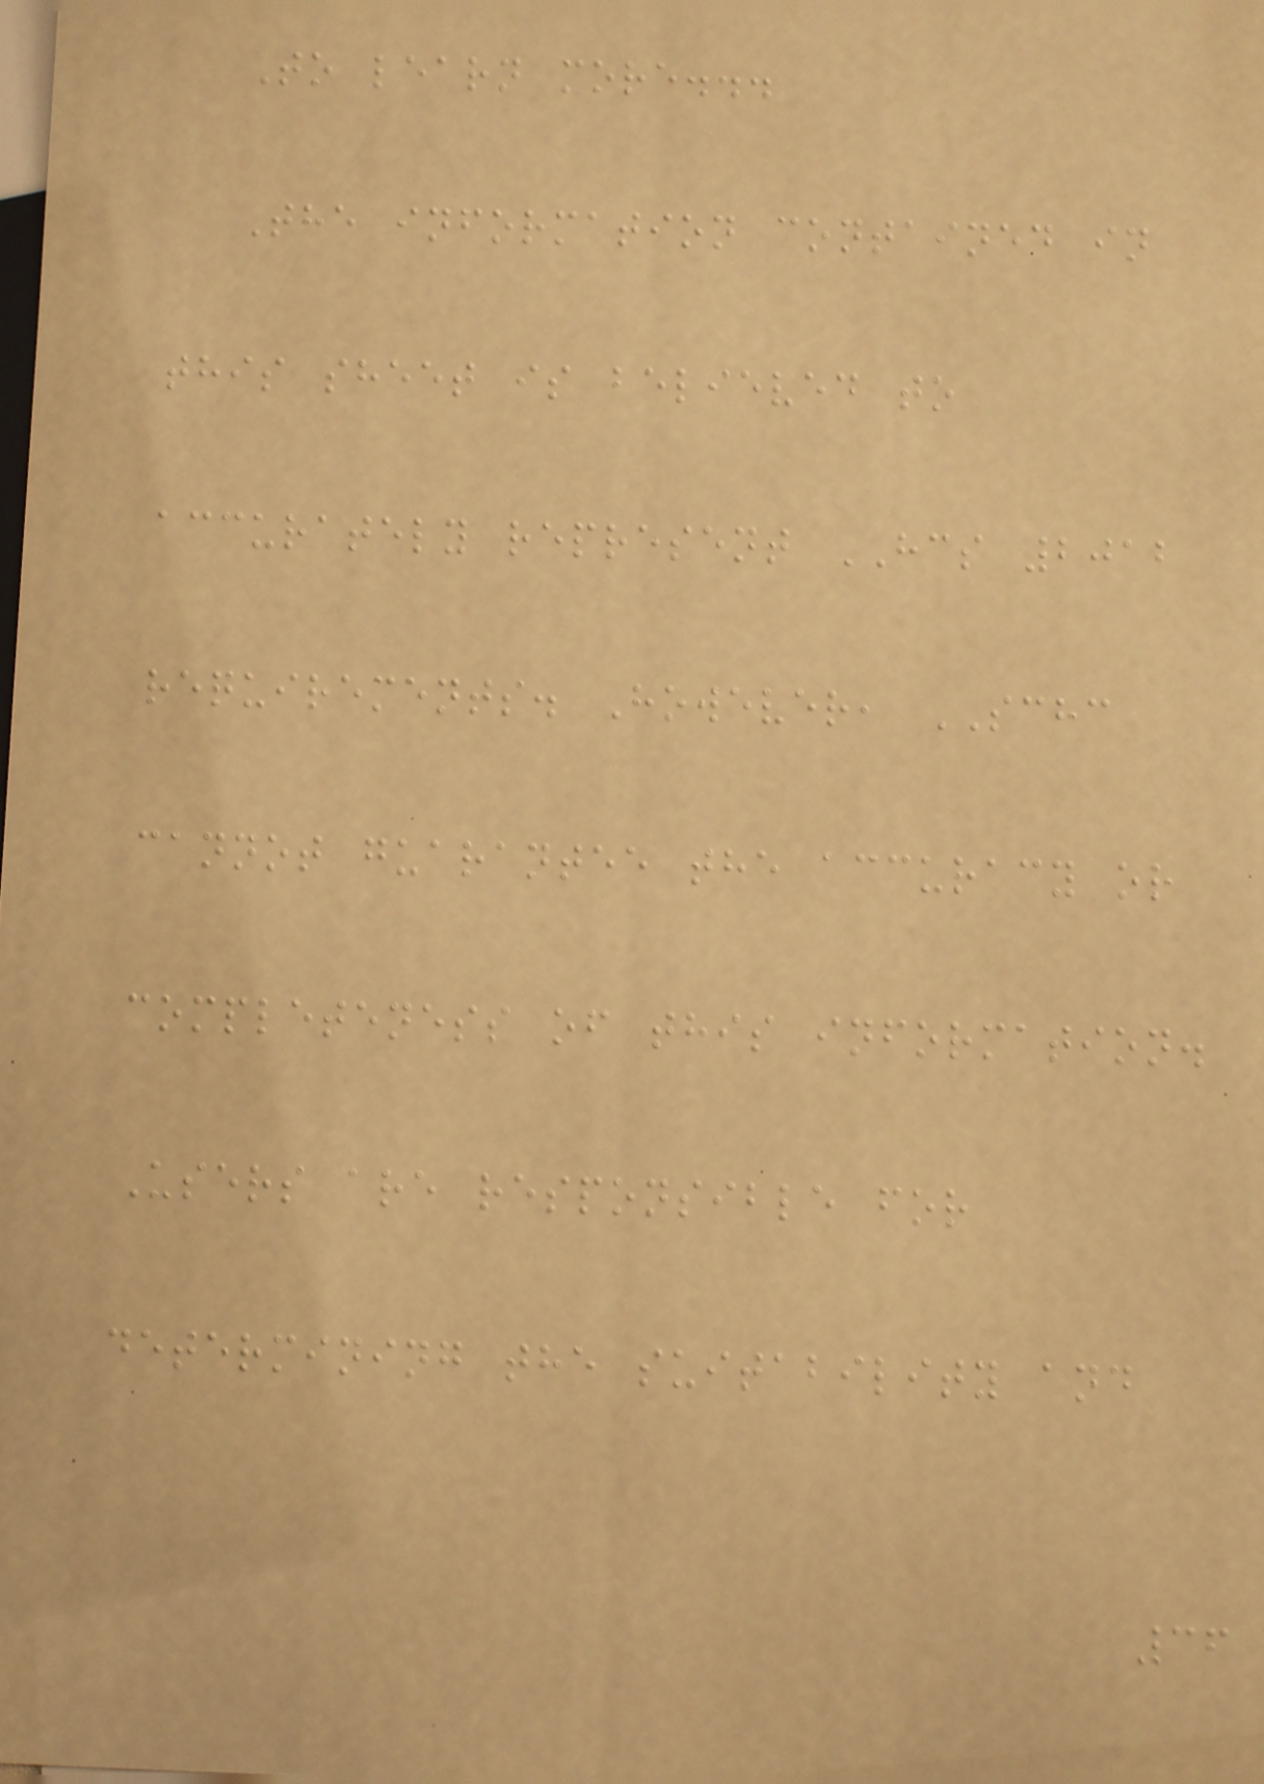To learn more...
The information contained in
this sheet is believed to
accurately represent HCS 2012
requirements. However, SCHC
cannot guarantee the accuracy or
completeness of this information.
Users are responsible for
determining the suitability and
36
